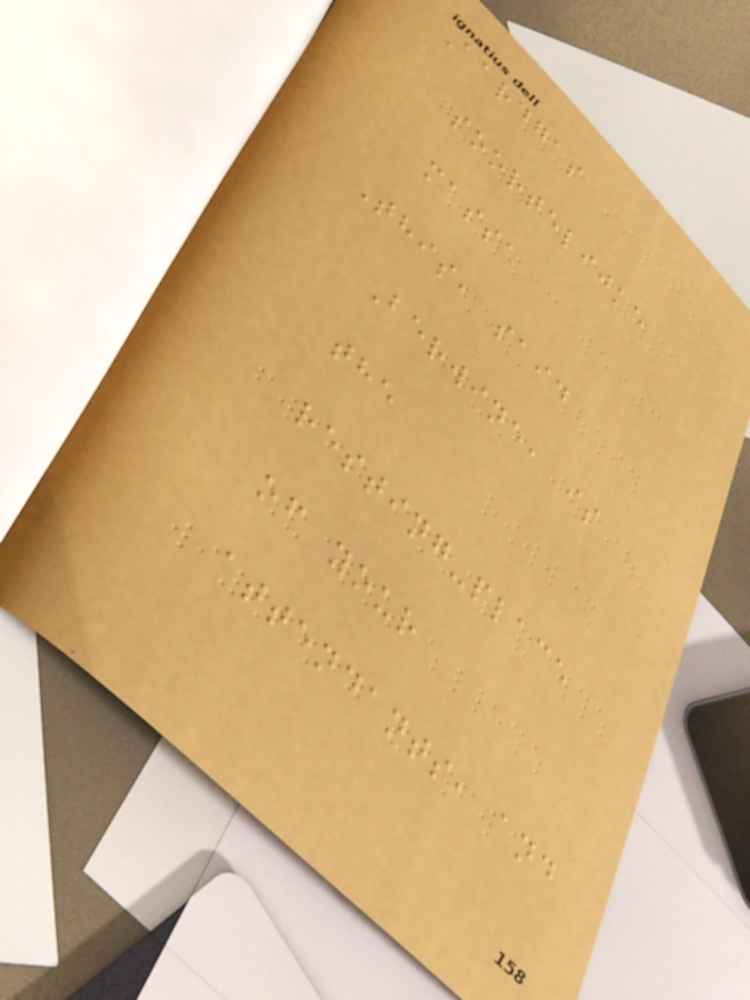Aardgas
soortelijke
massa
This, said
Berwine, is
the
resting-place
of your
attendants, and
